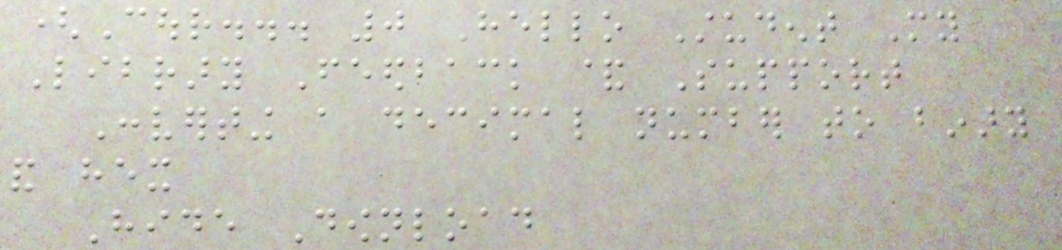(Cour... 0 Hello Student My
Library Feedback & Support
Converting a decimal number to binary
and hex
Hide Download
